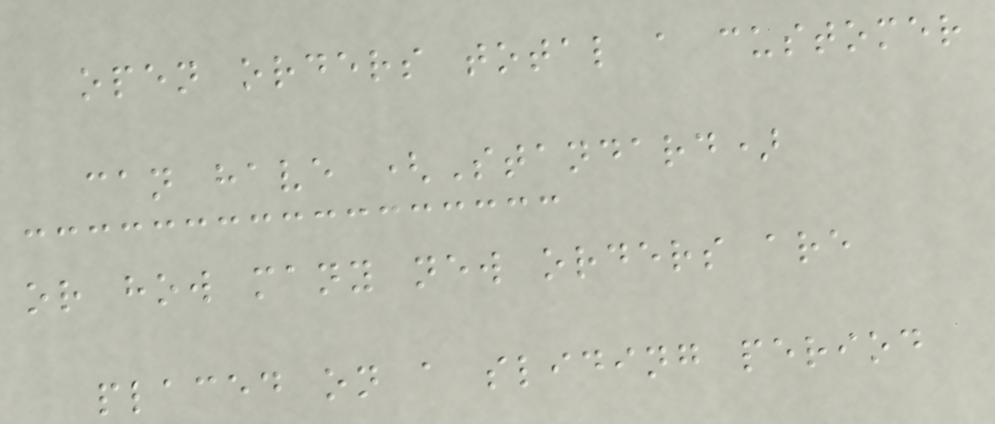open orders total a customer
can have (Standard)
or how many new orders are
placed on a sliding period
